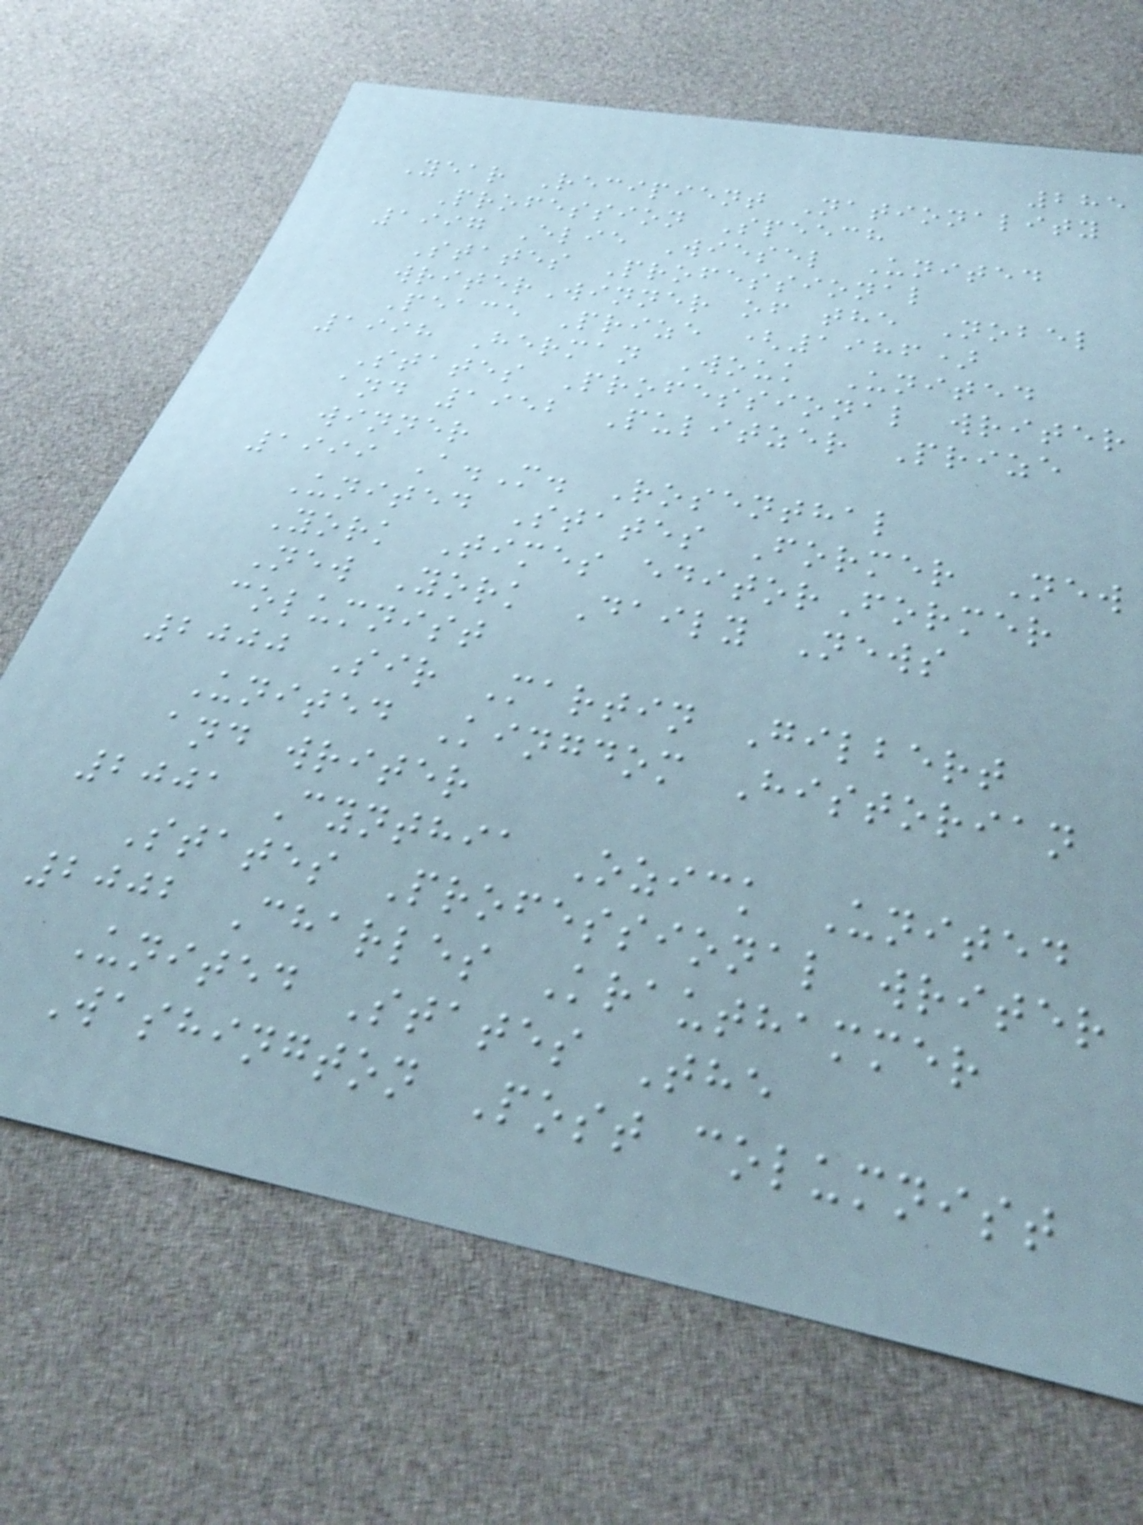285
Year Recipient Nationality
Profession Speech
1997 Elie Wiesel United
States Professional
writerWinner of the Nobel
Peace Prize (1986)
1998 Herman Wouk United
States Professional writer
and 1952 Pulitzer Prize
winner
1999 A.M. Rosenthal
United States Former New
York Times editorFormer
New York Daily News
columnist
2000 Sir Martin Gilbert
United Kingdom Historian
and writer
2001 Cynthia Ozick United
States Professional writer
2002 Charles Krauthammer
United States The
Washington Post columnist
